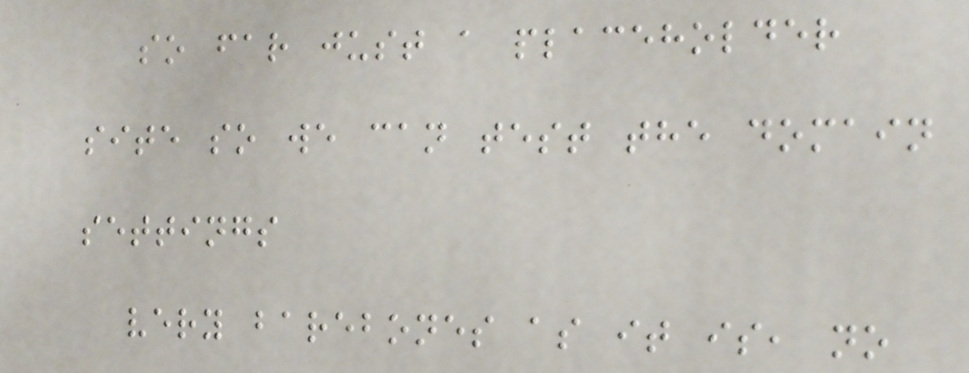so far just a placeholder
site so we can test the domain
settings
very barebones as it is, no
